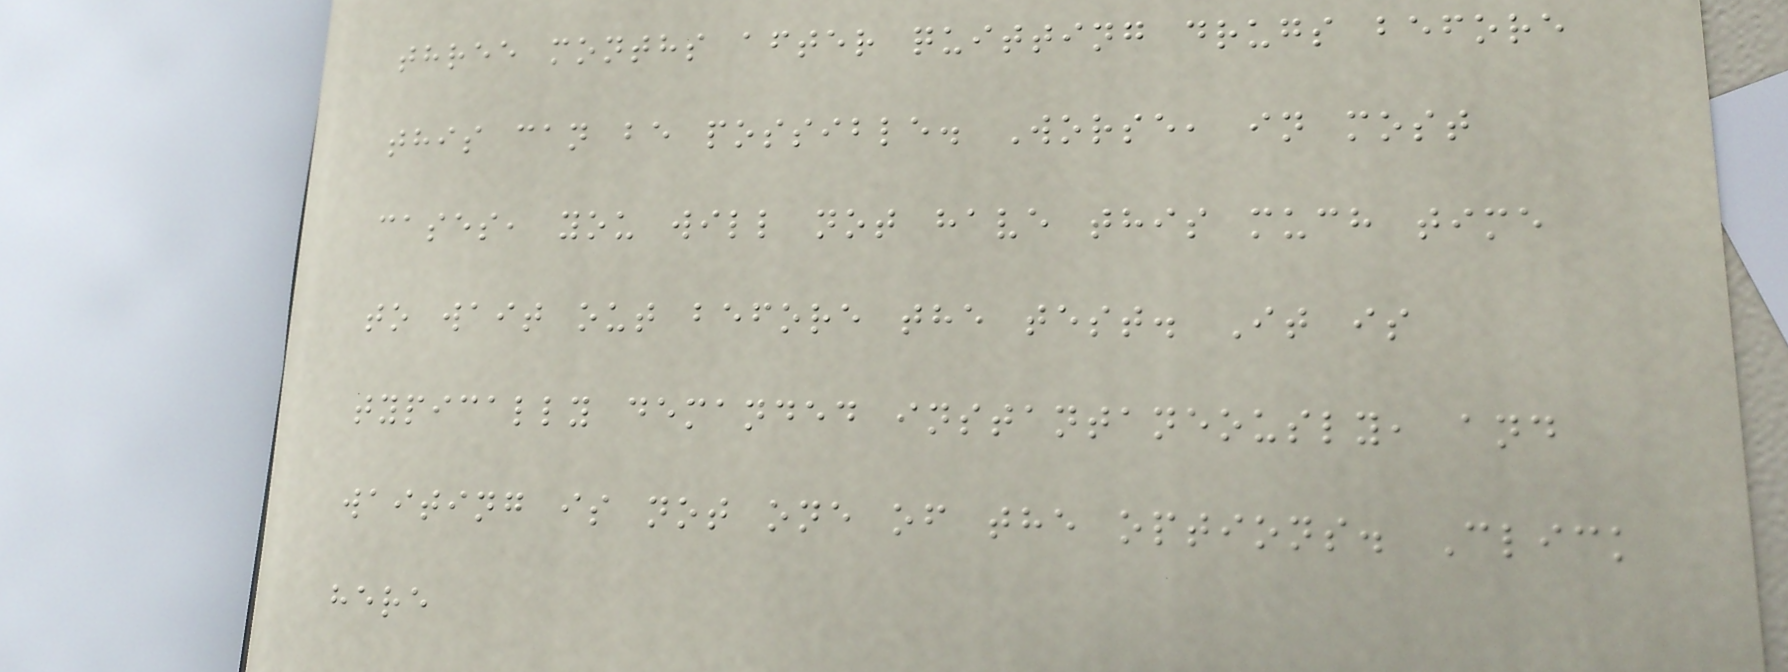three months after quitting drugs before
this can be possible. Worse, in most
cases, you will not have this much time
to wait out before the test. It is
typically demanded instantaneously, and
waiting is not one of the options. Click
here
